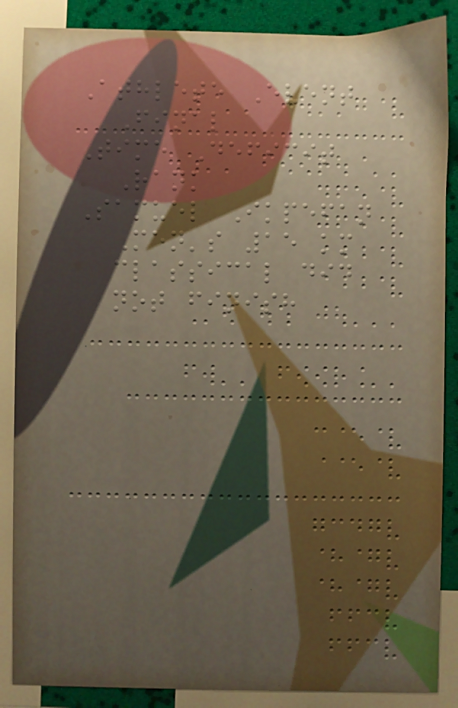Athlete Event
Final
Time Deficit
Rank
Samuel Ikpefan
Men's 15 km
classical did
not finish
